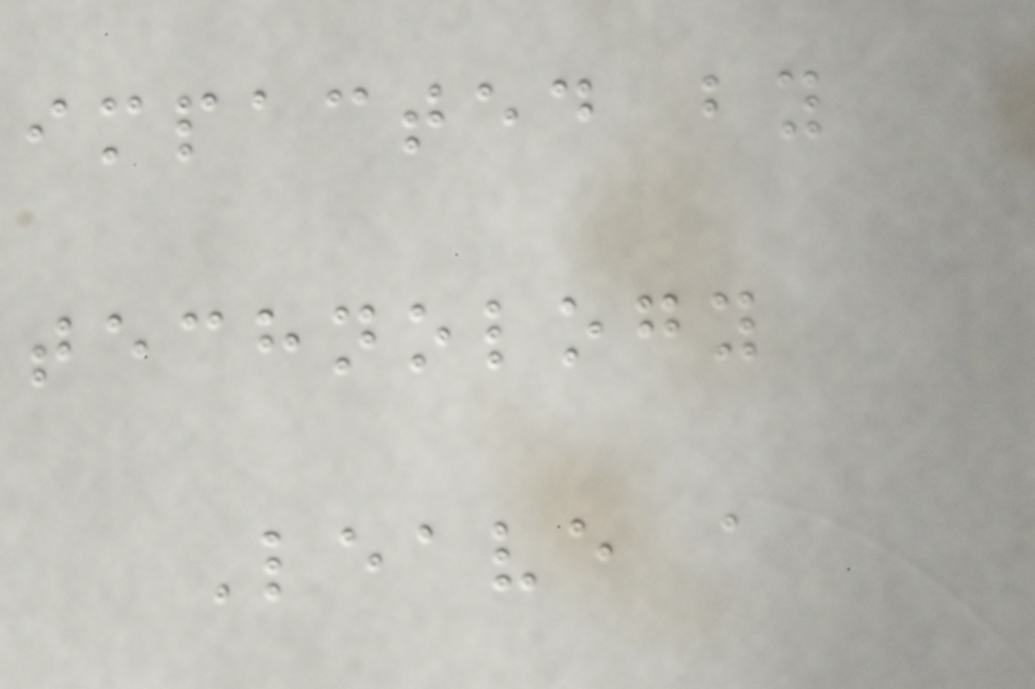impacted by
technology
Leave a
